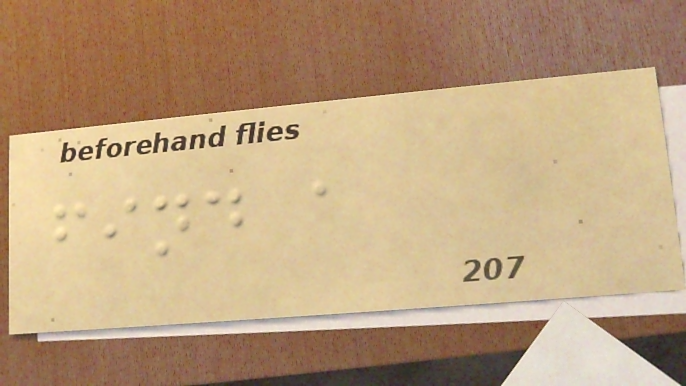find a
